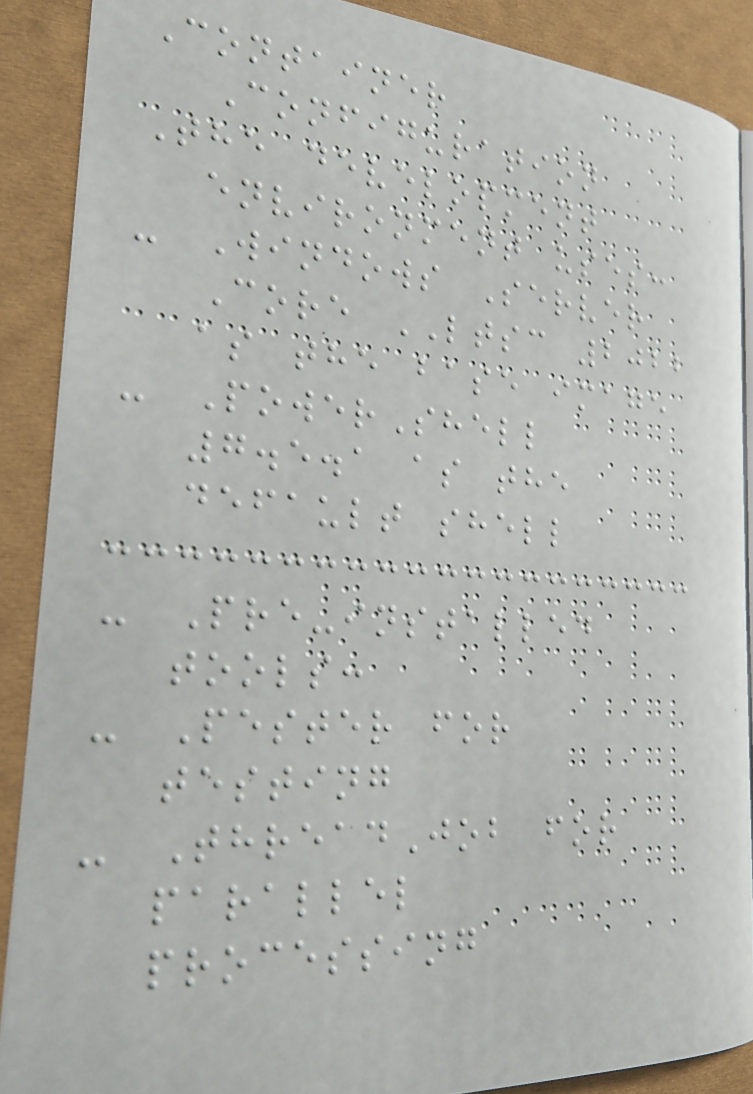Container
Configuration
The development
environment uses:
- Windows Server
Core LTSC 2022
as the base image
- PowerShell
7.5.1 as the
default shell
- Pre-installed
tools:
- Pester for
testing
- ThreadJob for
parallel
processing
